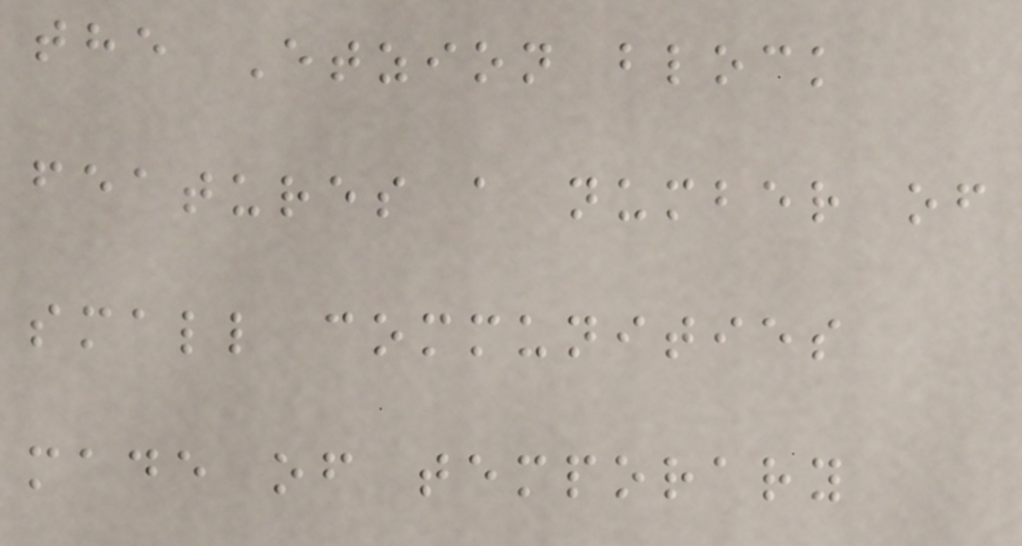the Etzion block
features a number of
small communities
made of temporary
